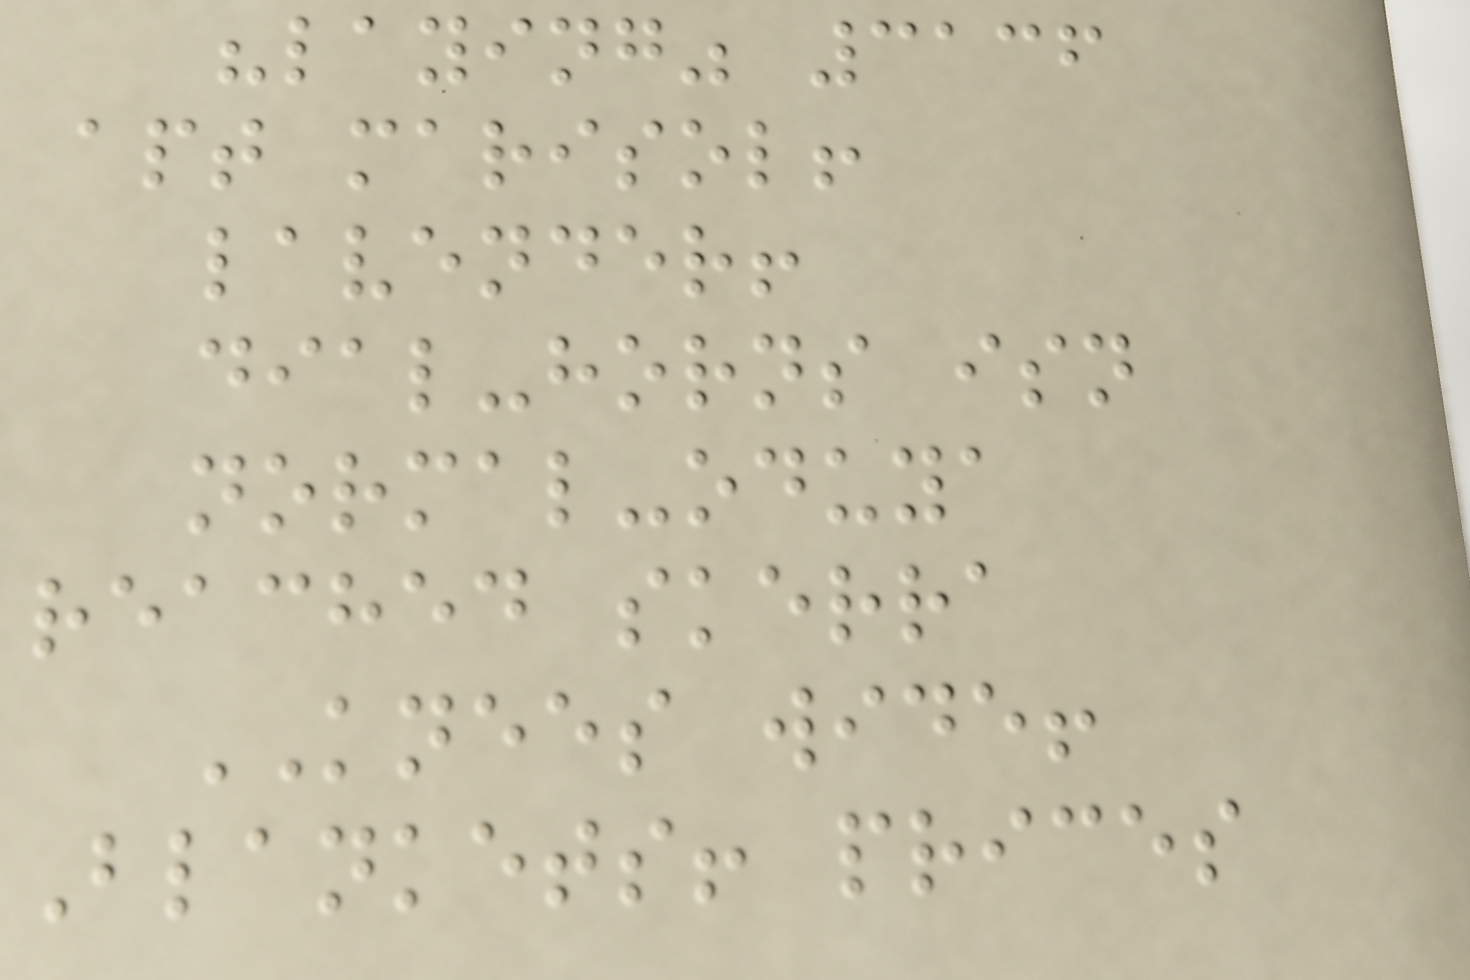"laying" 3136
apt marisol!
lavender!
dial-horns isn
normal-oduya
reached skerra
KNEES wide!
Blankets! prices
